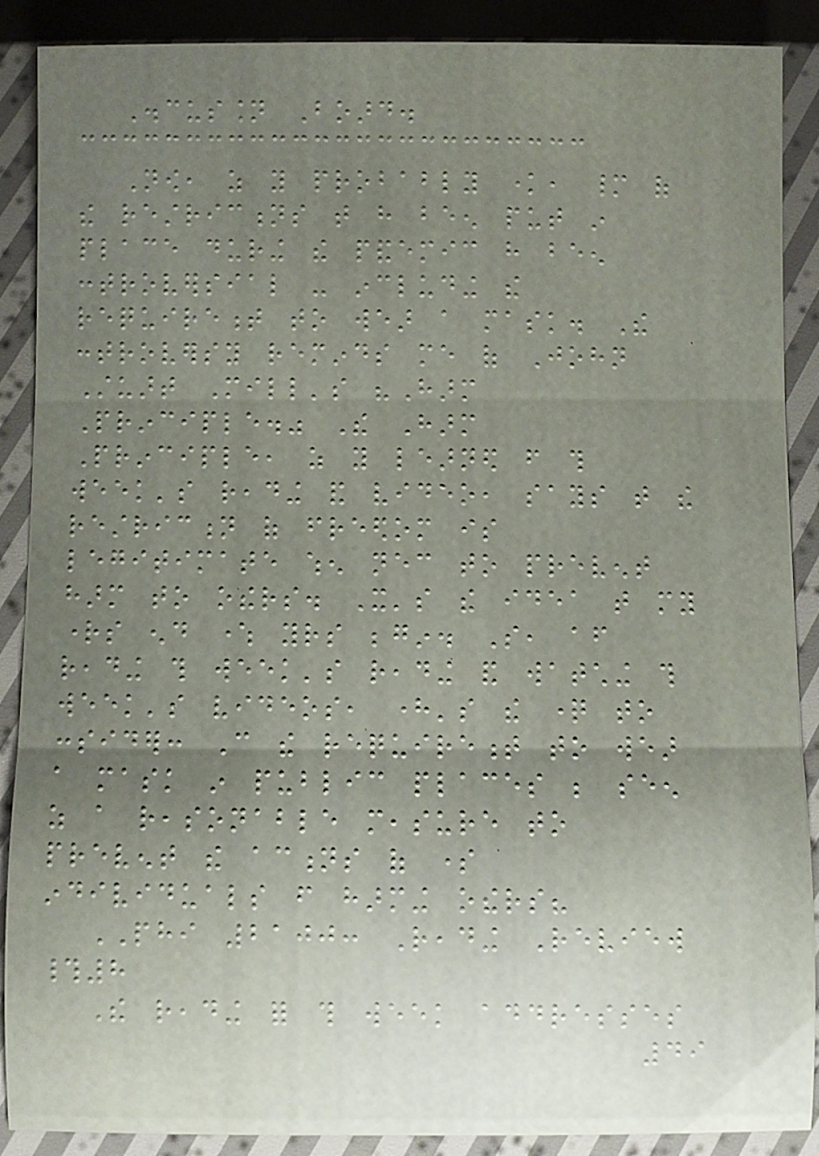Discussion Board.
Now, as you probably know, many of
the restrictions that have been put in
place during the pandemic have been
controversial - including the
requirement to wear a mask. The
controversy reminds me of John
Stuart Mill's "Harm
Principle." The Harm
Principle, as you learned from this
week's reading and video, says that the
restriction of freedom is
legitimate when necessary to prevent
harm to others. It's the idea that my
rights end where yours begin. So, after
reading this week's reading and watching this
week's videos, here's the question to
consider: Can the requirement to wear
a mask in public places be seen
as a reasonable measure to
prevent the actions of some
individuals from harming others?
PHI 2100: Reading Review
#8
The reading for this week addresses
49
